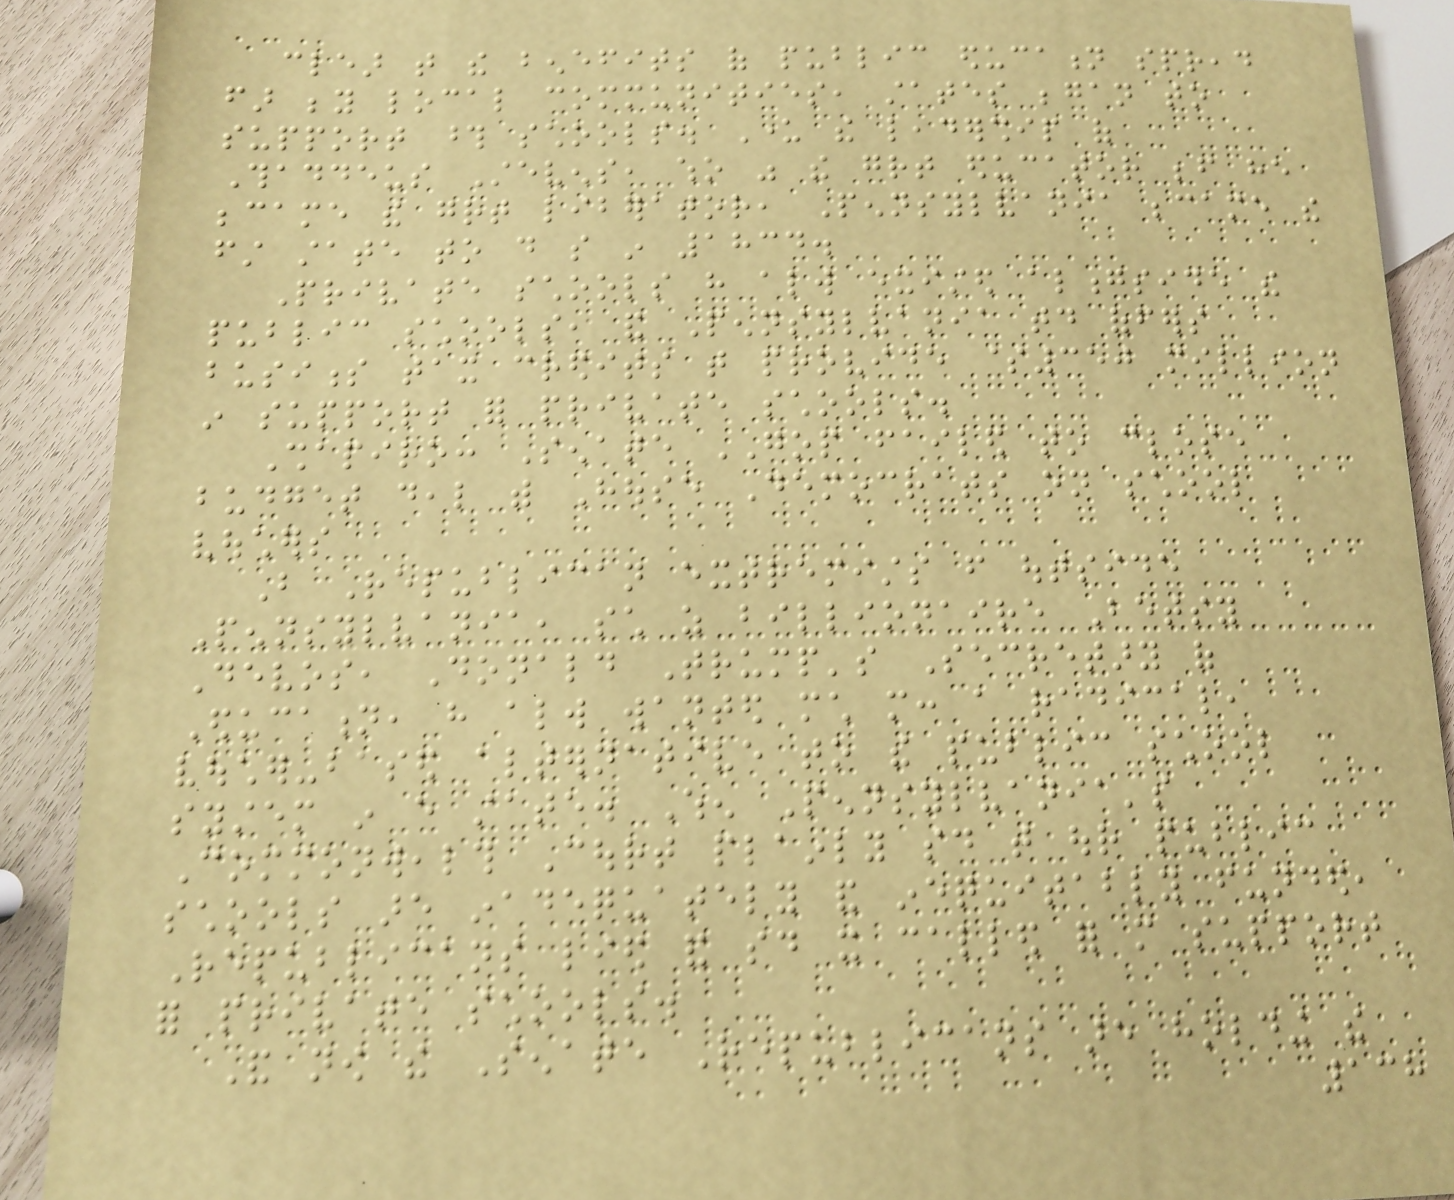clear that the benefits of public education spread
far beyond local communities, states began to
support those schools. Under the leadership of
Thaddeus Stevens, who was the great educator before he
became the great liberator, Pennsylvania became the
first state to do so in 1834.
Private schools have always existed alongside the
public schools, and Pennsylvania today offers
business tax credits that provide $350 million
in support for private schools.
Shapiro: Senate GOP failed to close
budget deal with House Democrats on school
vouchers
But Republican extremists from outside
Pennsylvania, such as billionaire Betsy
Devos, Donald Trump's Secretary of
Education, have always wanted much more: a radical,
voucher-based alternative to the public school
system in every state. When Pennsylvania's
Commonwealth Court plainly said that our public
schools are inadequately and inequitably funded,
Republicans lied and said it called for more support
for private schools.
And now the Senate Republicans are holding the
138
